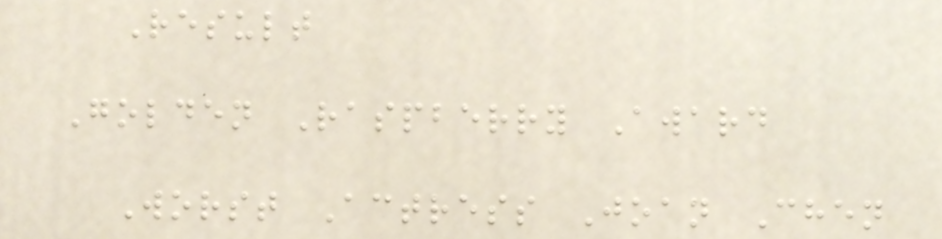Result
Golden Raspberry Award
Worst Actress Joan Chen
